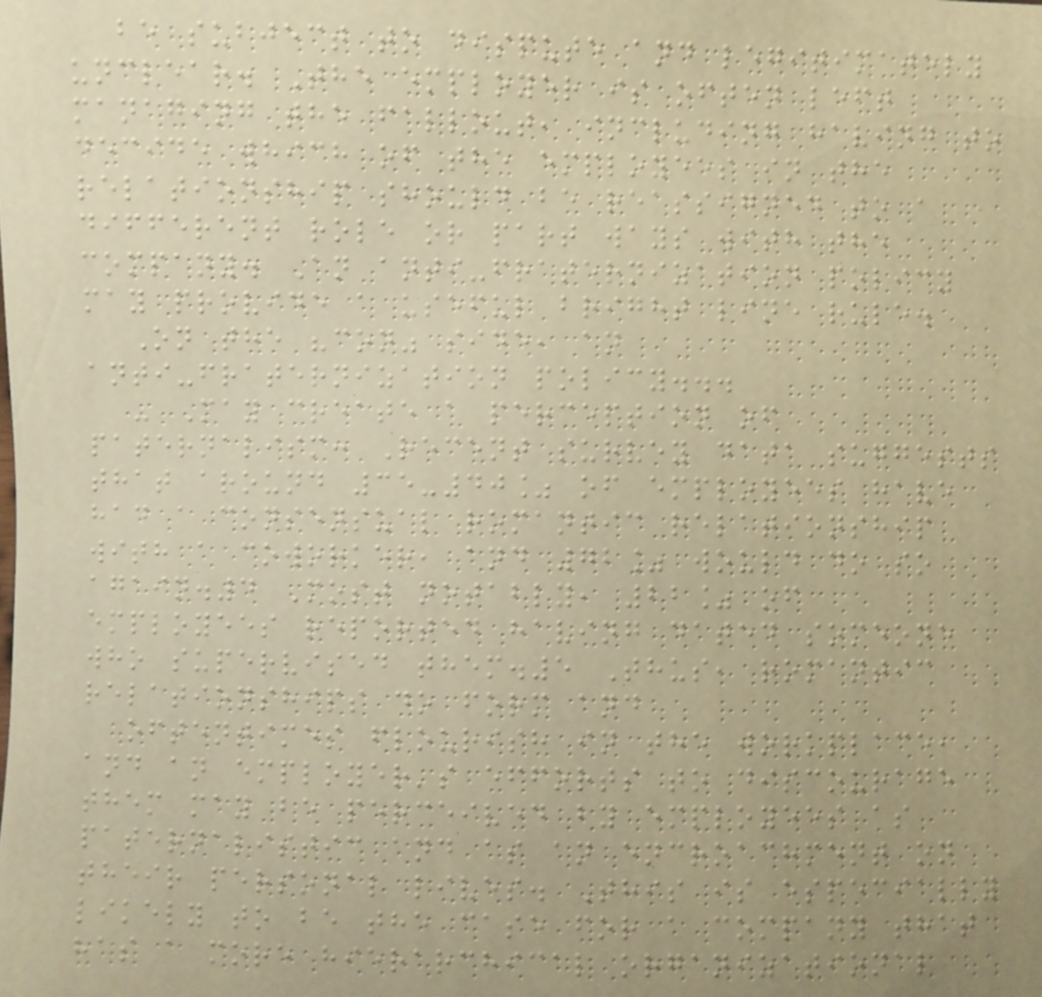be subject to dispute and legitimately
unclear. The employer is often left
managing the fallout, including having to
decide which of the employees in the
relationship should be reassigned to a
different role or part ways with the
company. An anti-fraternization policy
may provide a useful bright line rule.
On the "con" side, an
anti-fraternization policy...
- May create a perception of
paternalism: Recent survey data suggests
that around 35-40% of employees have
had a consensual romantic relationship
with a coworker, and 72% would do so
again.4 Most notably, 22% of
employees reported having dated someone
who supervised them.5 Thus, romantic
relationships do form and
oftentimes flourish in the workplace,
and an employer's efforts to discourage
them may be perceived by employees as
paternalistic and as an encroachment on
their personal lives. This is especially
likely to be the case for a company that
has a more hierarchical organizational
